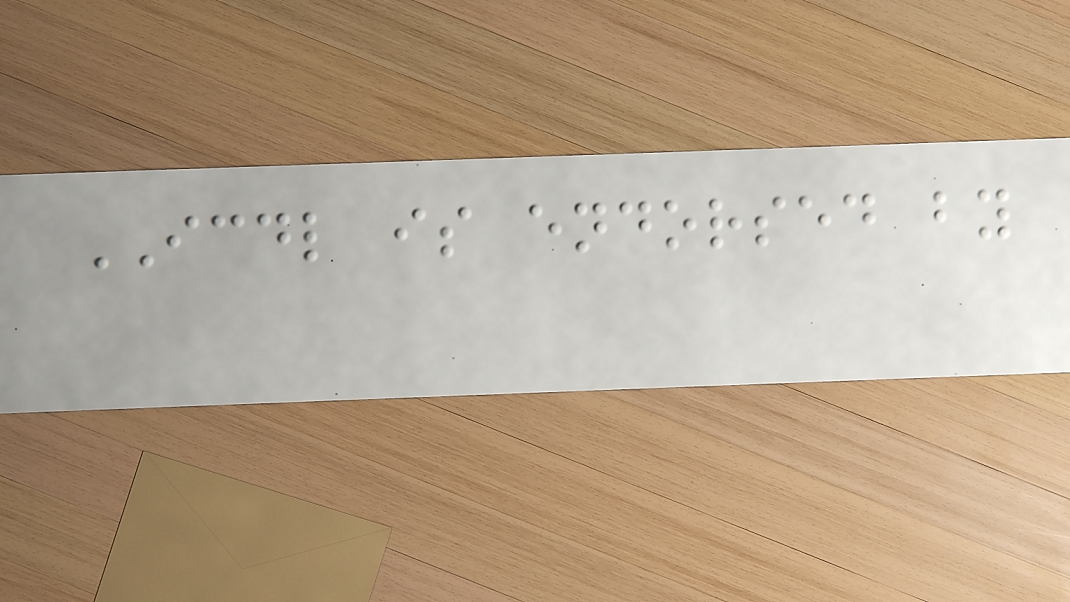ICDL is endorsed by
